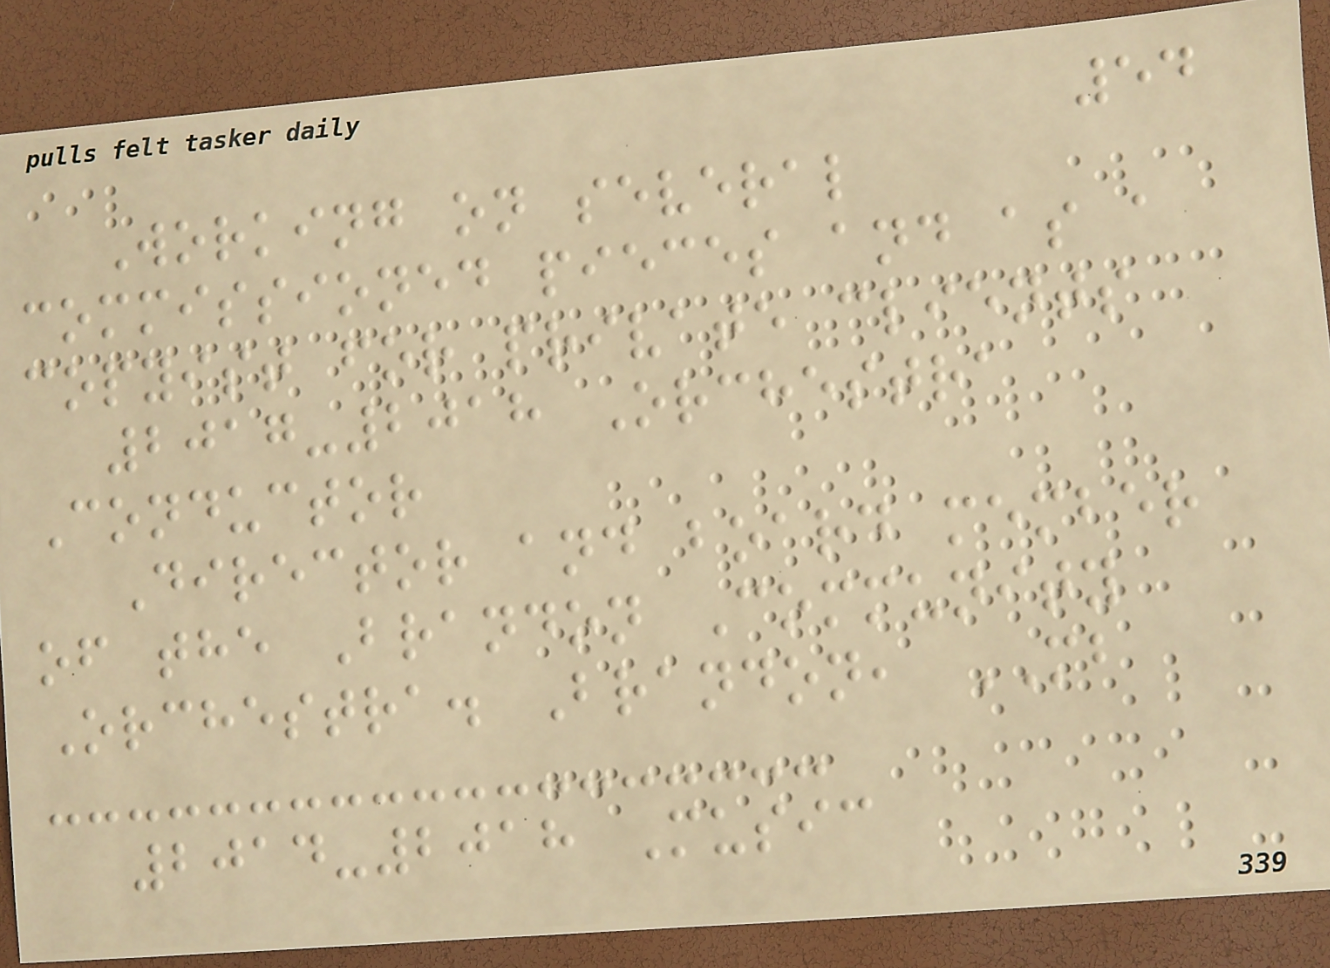54
Working on several
commissioned pieces and as a
copyist for private clients
2017-2018 Orchestra
Conductor
Director and board member
of the Brandon Community
Orchestra. Brandon, MB
2014-2018 Music
